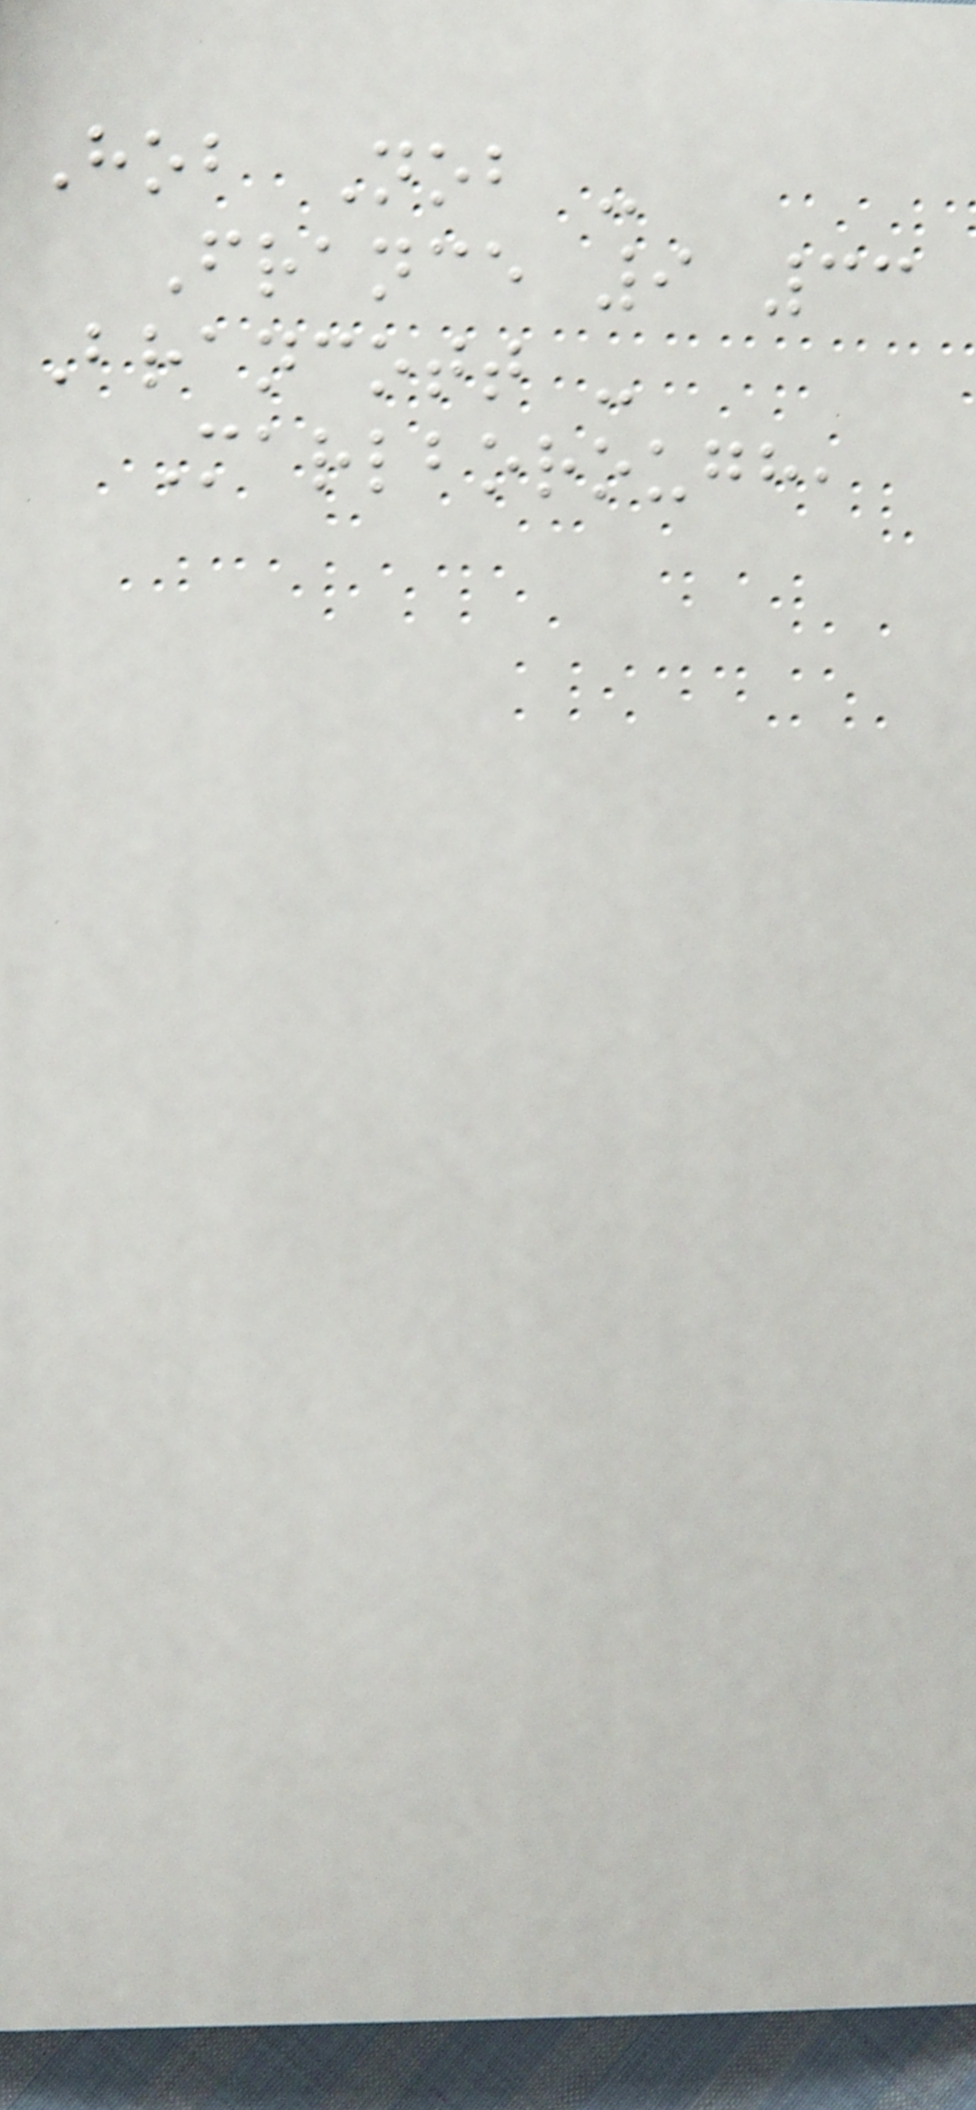Hob Nob -
France 9 33
Brancott -
Marlborough,
